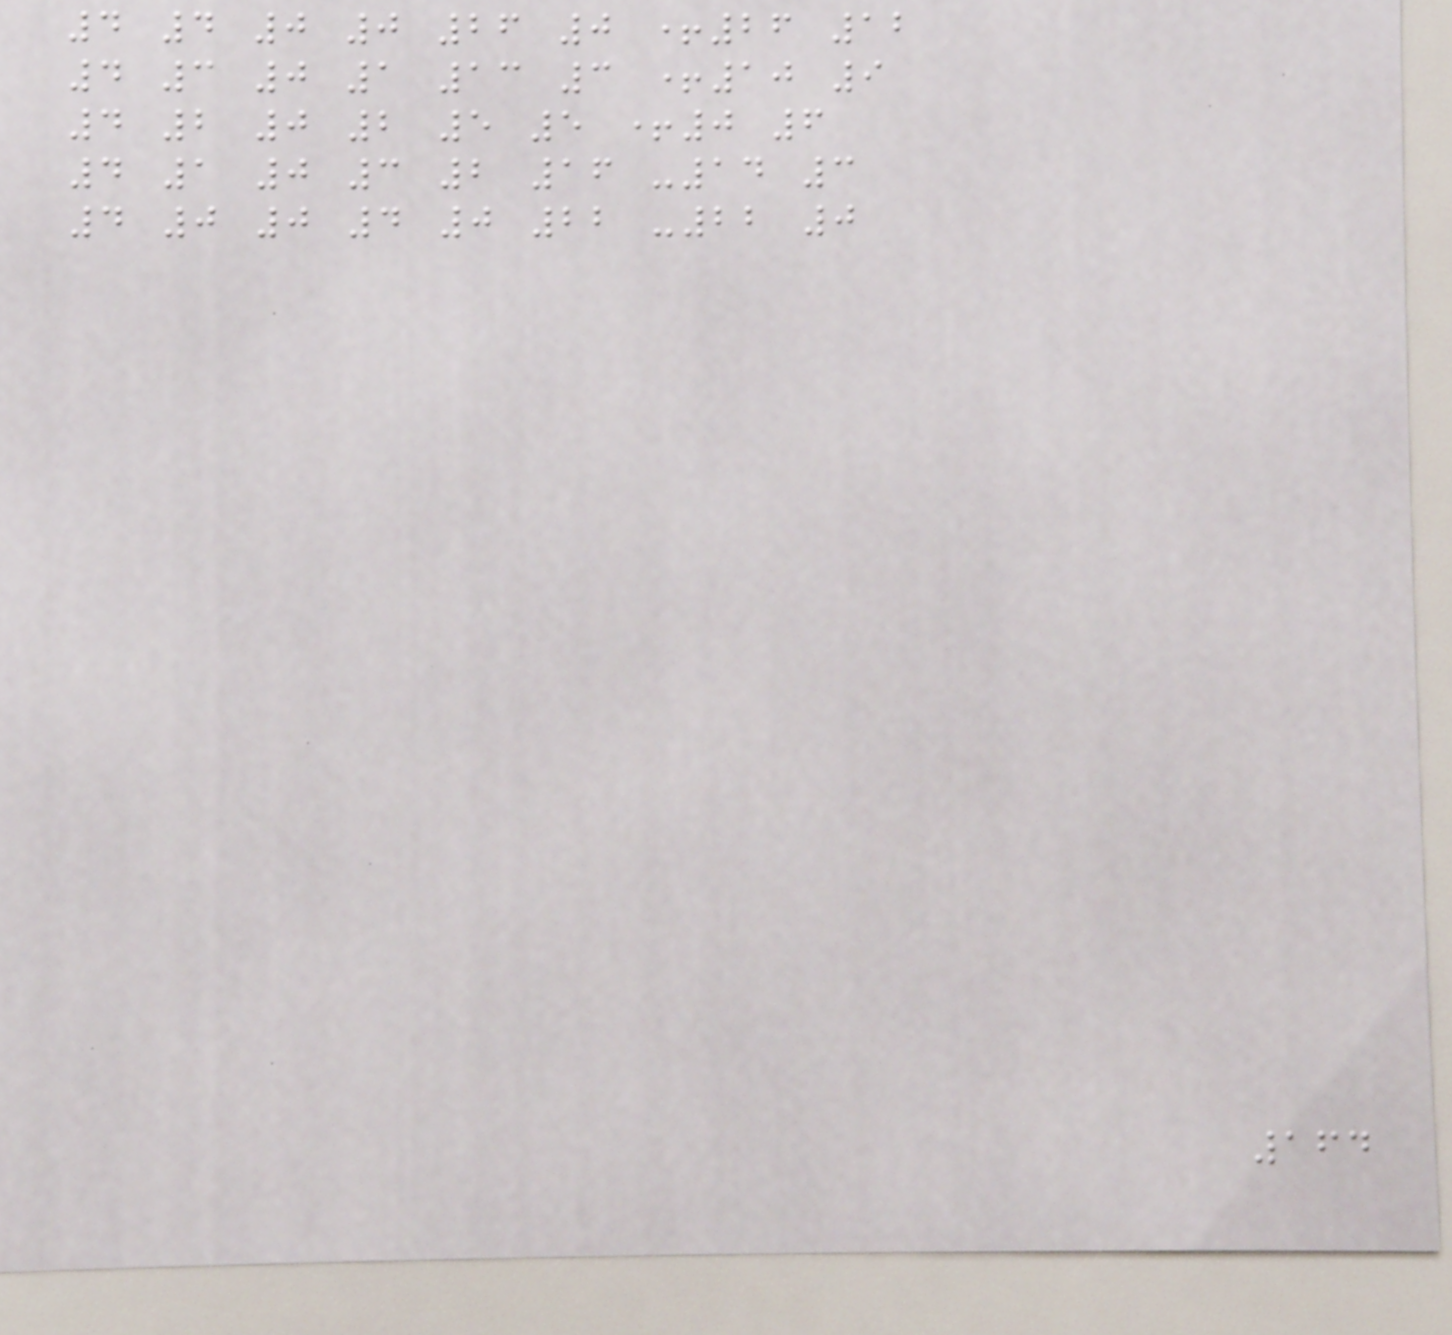4 4 0 0 26 0 +26 12
4 3 0 1 13 3 +10 9
4 2 0 2 5 5 +0 6
4 1 0 3 2 16 -14 3
4 0 0 4 0 22 -22 0
164
